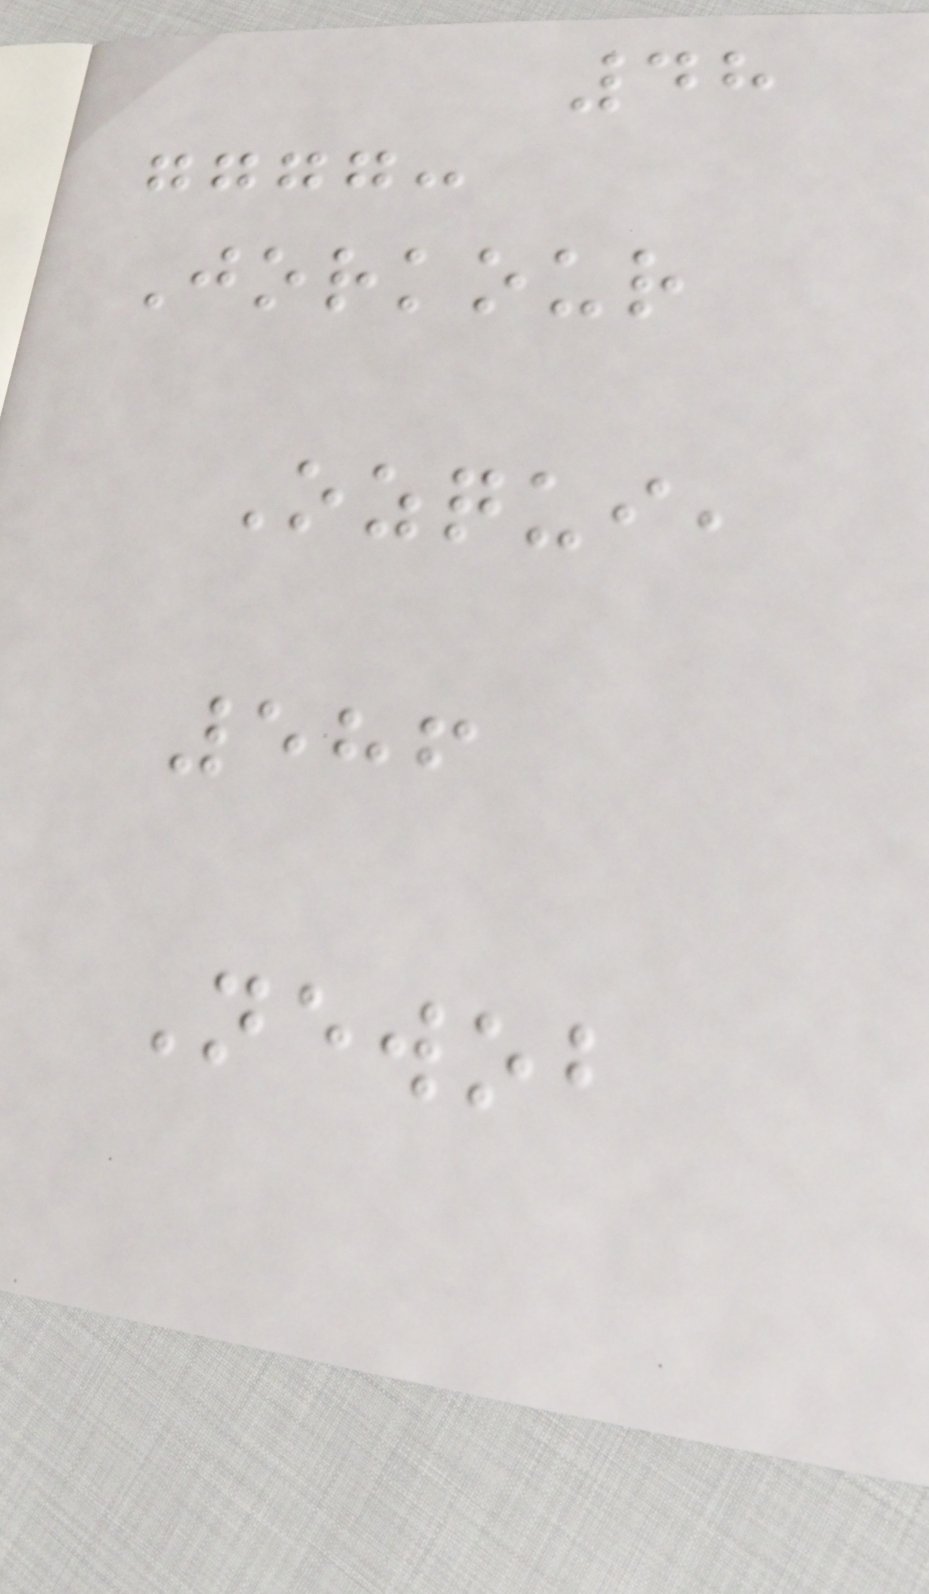48
Jorkour
Ozqui,
586
Newob
